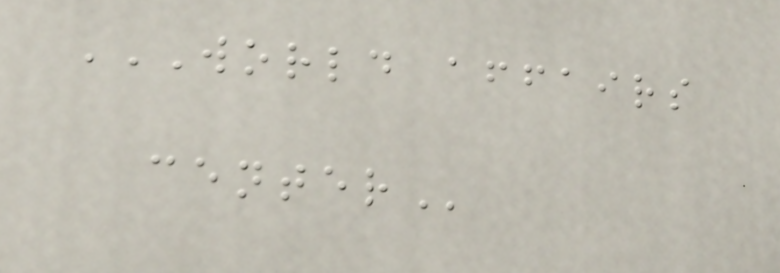WORLD AFFAIRS
CENTER
